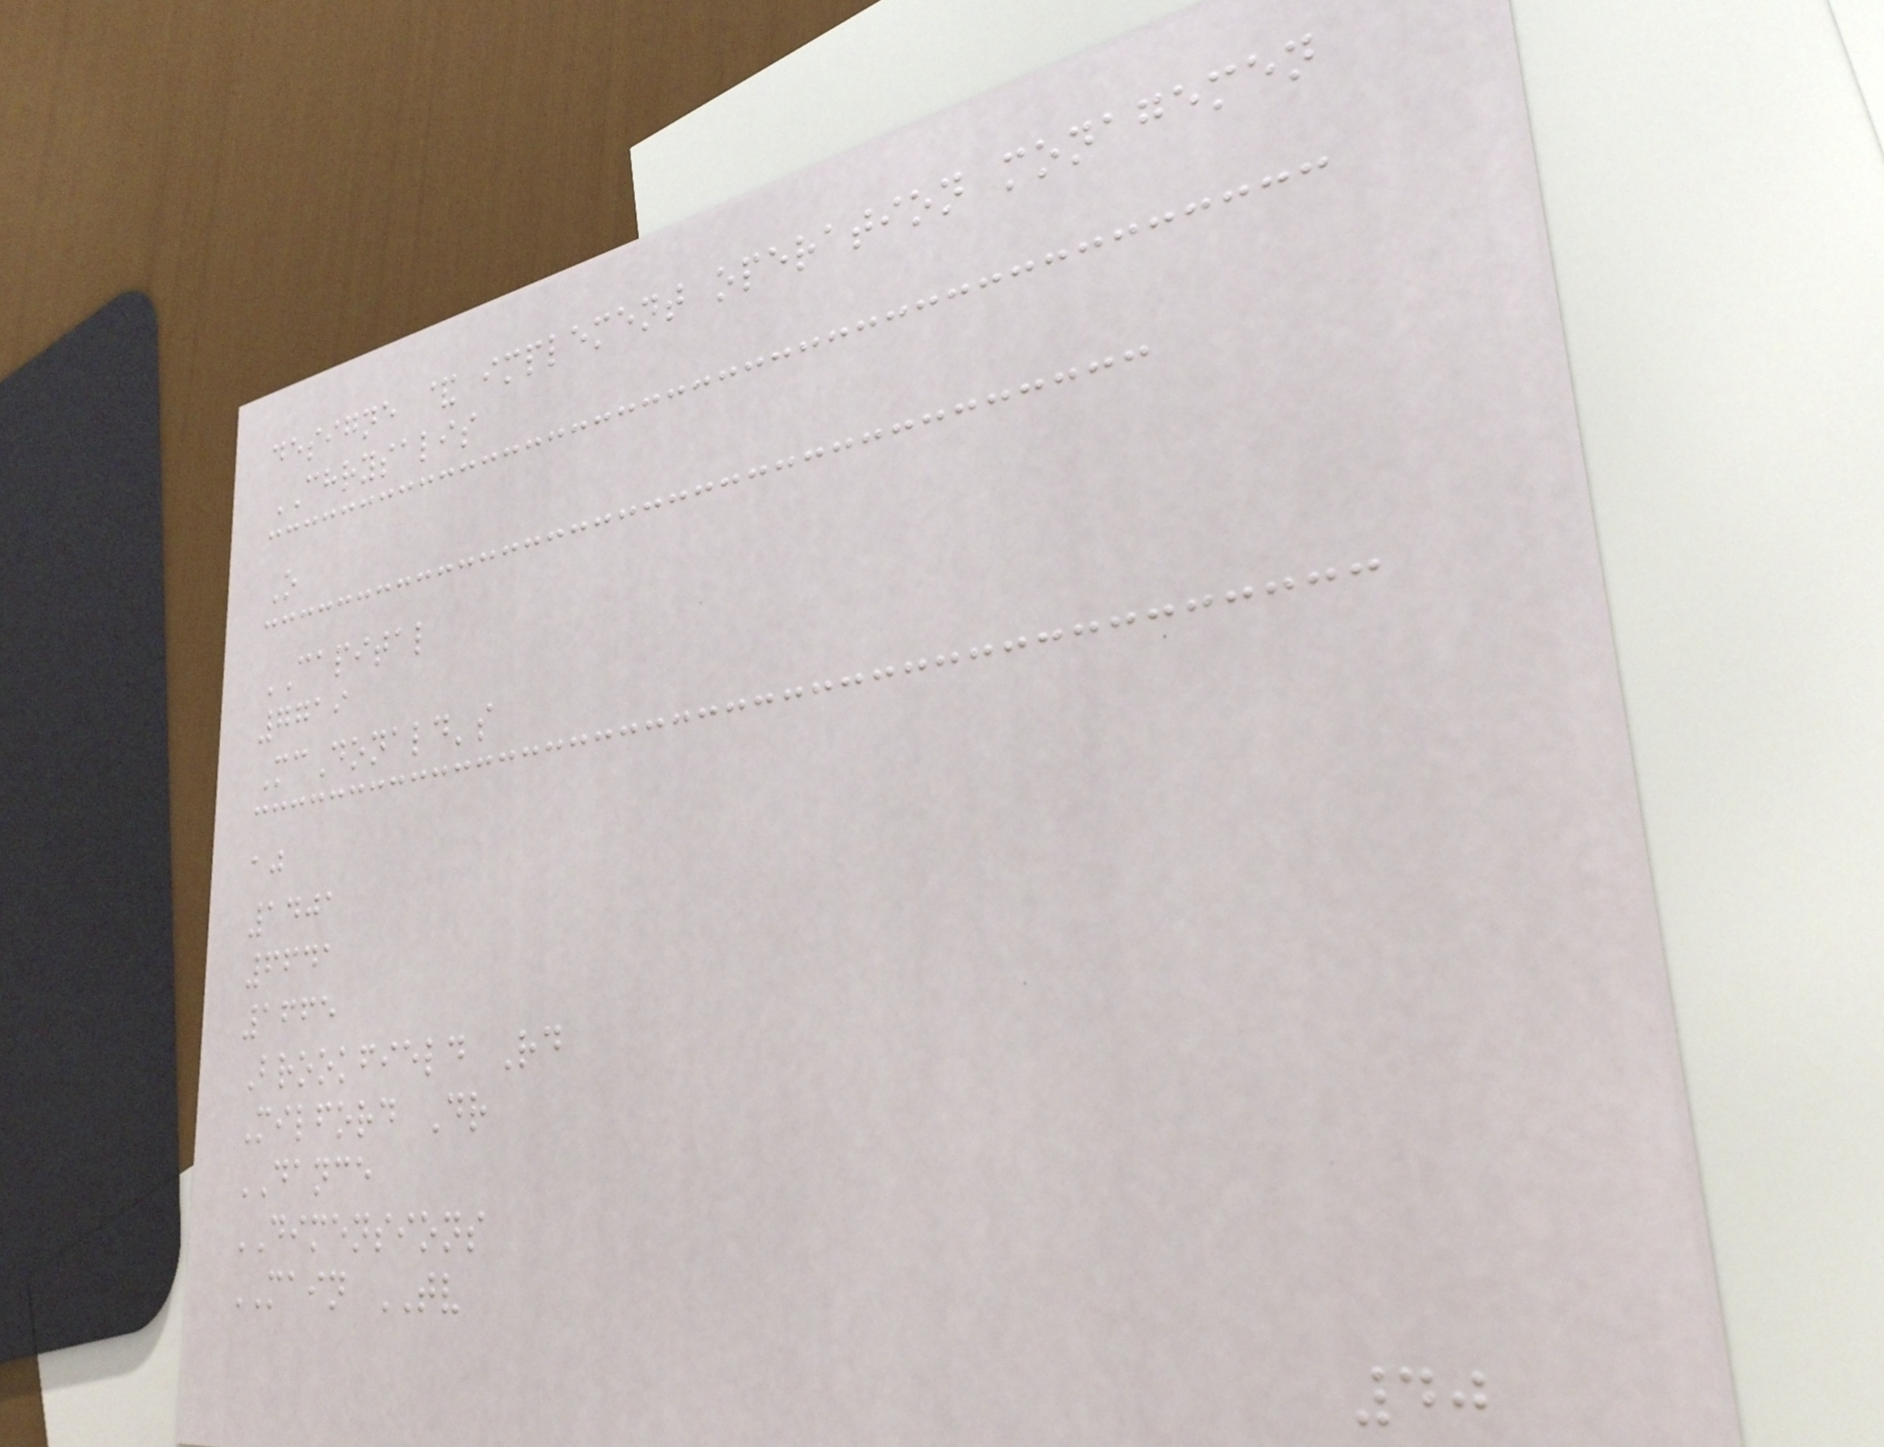designe & implement operation monagemen
CHRYSALIS
O
CAPITAL
7719
McDonald's
aj
1401
6641
1665
Brookfield Rd
Milford Dr
DANCE
DIMENSIONS
MAIN TV
40
